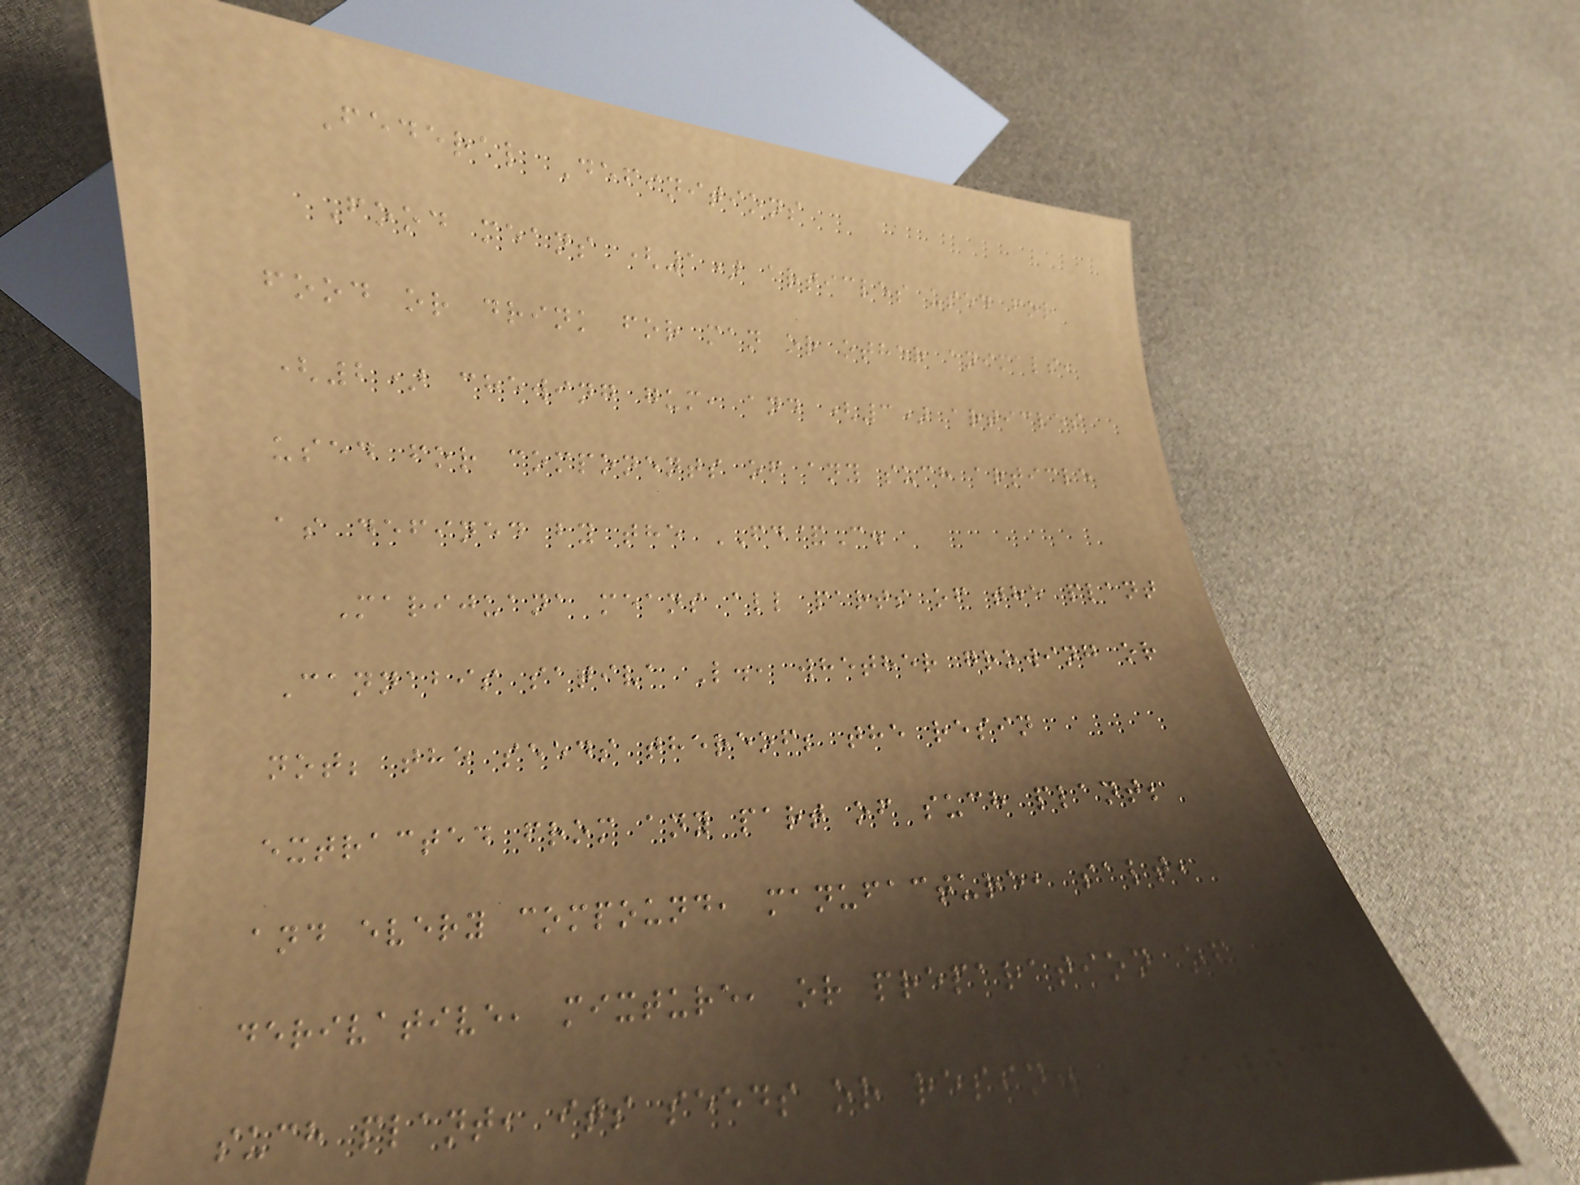Federal Definitions
Food means (1) articles used for
food or drink for man or other animals,
(2) chewing gum, and (3) articles
used for components of any such article
as defined by the FD&C.
Marijuana means all parts of the plant
Cannabis sativa L., whether growing or
not; the seeds thereof; the resin
extracted from any part of such plant;
and every compound, manufacture, salt,
derivative, mixture, or preparation of
such plant, its seeds or resin.
